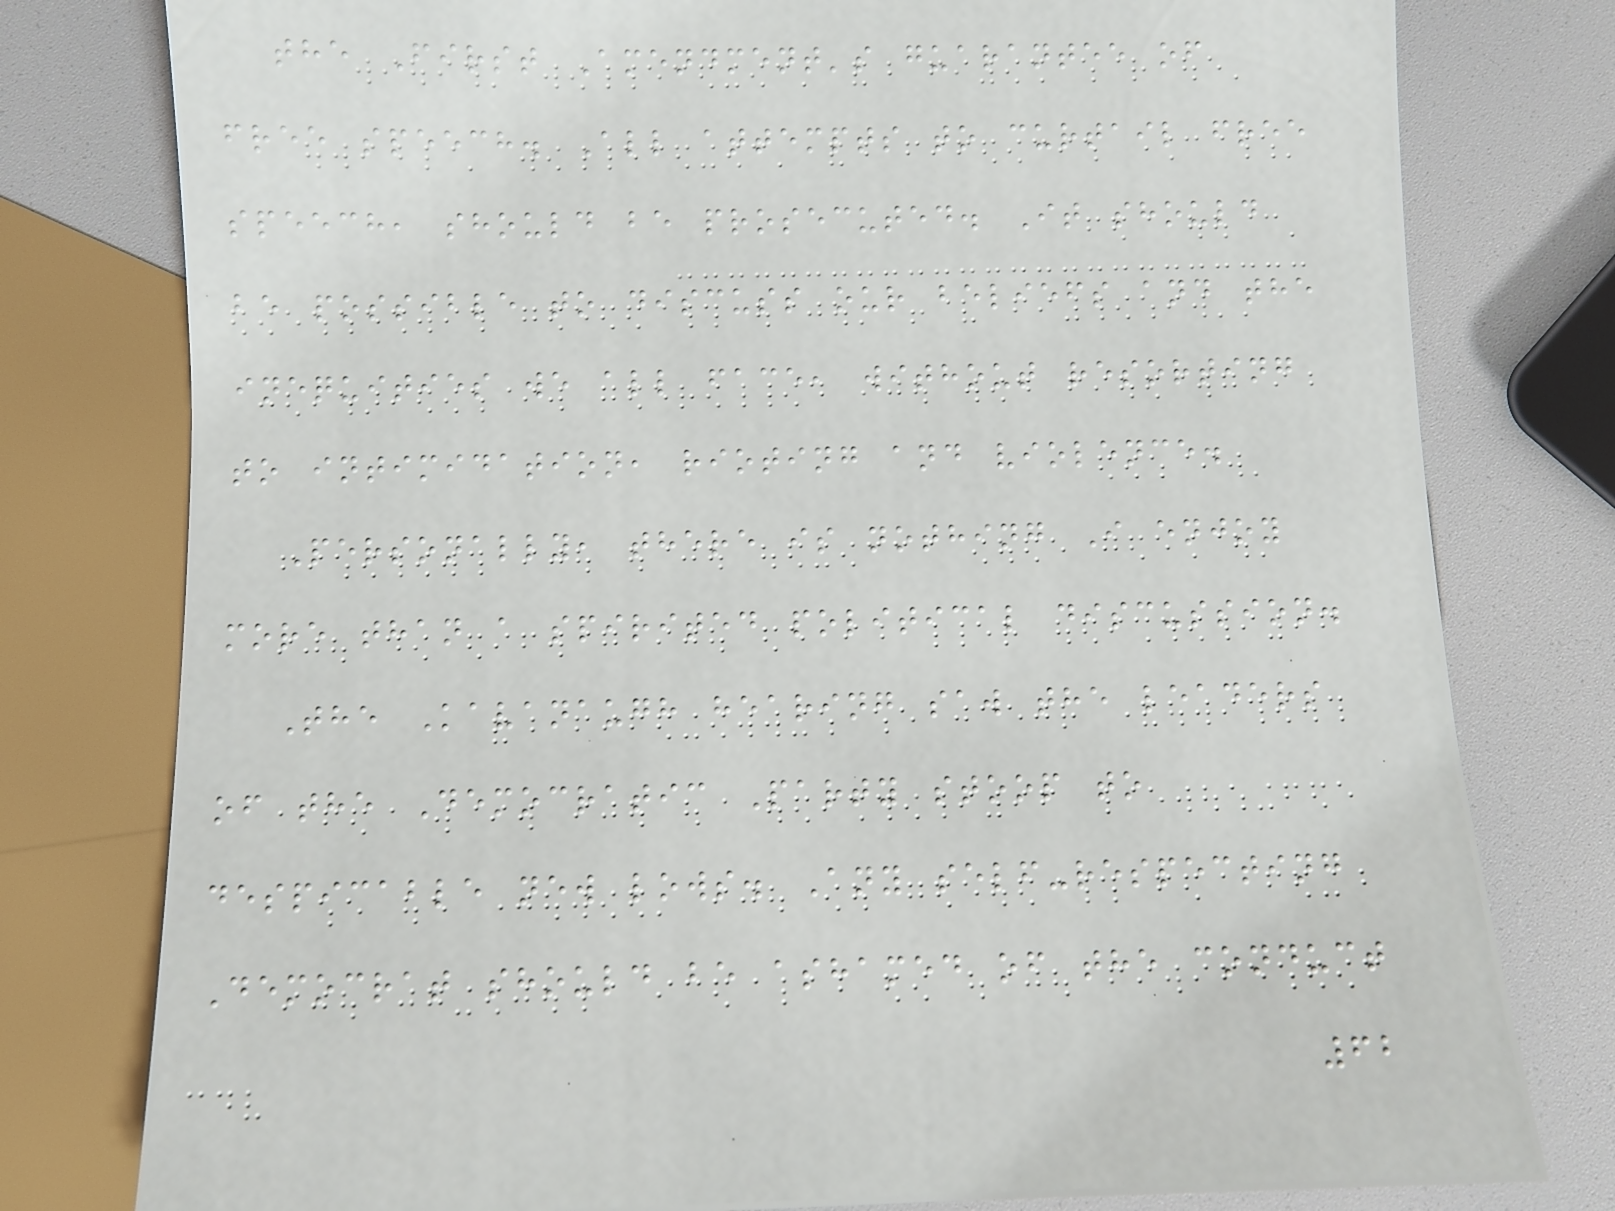the First Amendment's guarantee of
free speech. All attempts to curtail free
speech, should be prosecuted. It should
be possible to discuss our beliefs and the
inequities we all face, without resorting
to intimidation, rioting and violence.
Personally, there is nothing I enjoy
more than a spirited political discussion.
The Kavanaugh hearing saw the leaders
of the Democratic Party stoop to
despicable new lows. Any self-respecting
Democrat should be ashamed of the conduct
62
